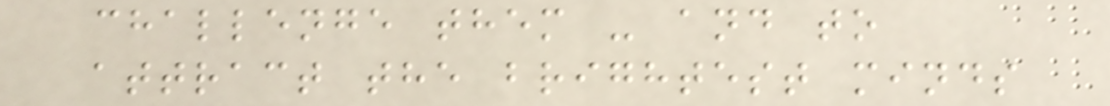challenge them - and to
attract the brightest minds
